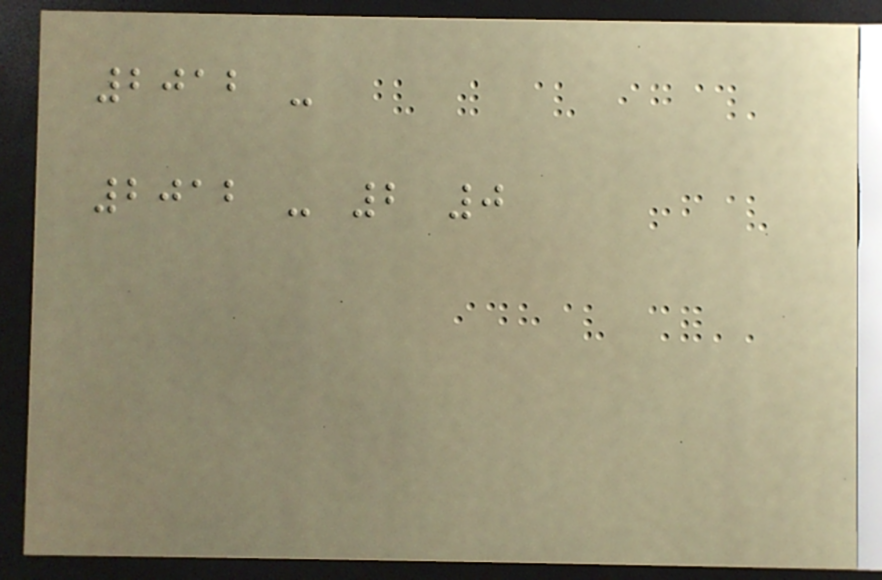2012 -
2012 - 2 0
